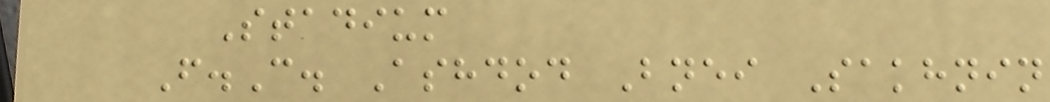Stadium
F.C. Ashdod Bnei Sakhnin
